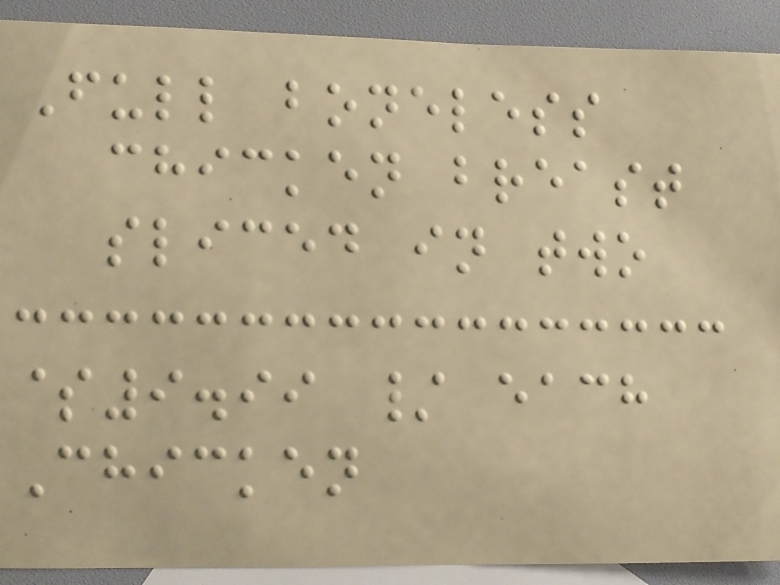Full boneless
chicken breast
sliced in two
$9.99 / each
Chicken
